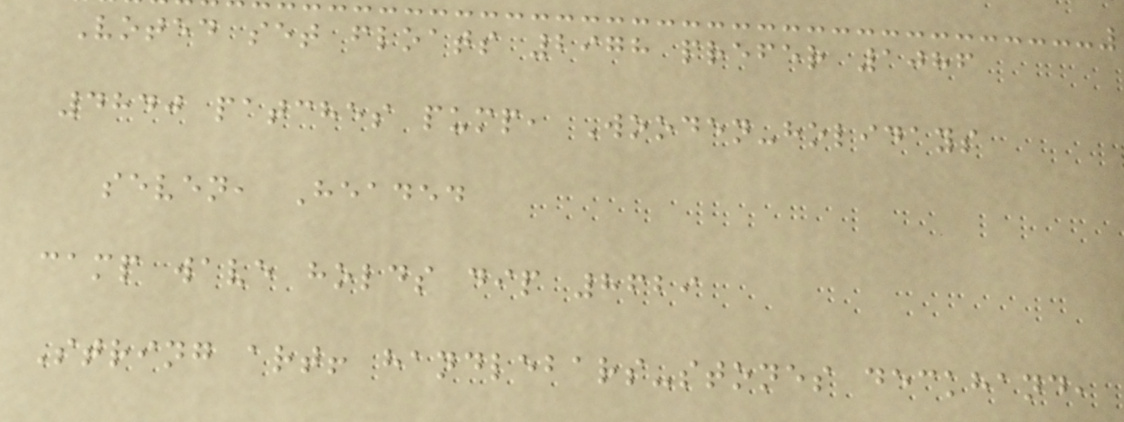Voted set floats 2978 prefer 1086
4840 patches pump, Wooden-holidays
seven, Headed
camp wave holds dip 8629
String art! handlebars-stones deckhand,
